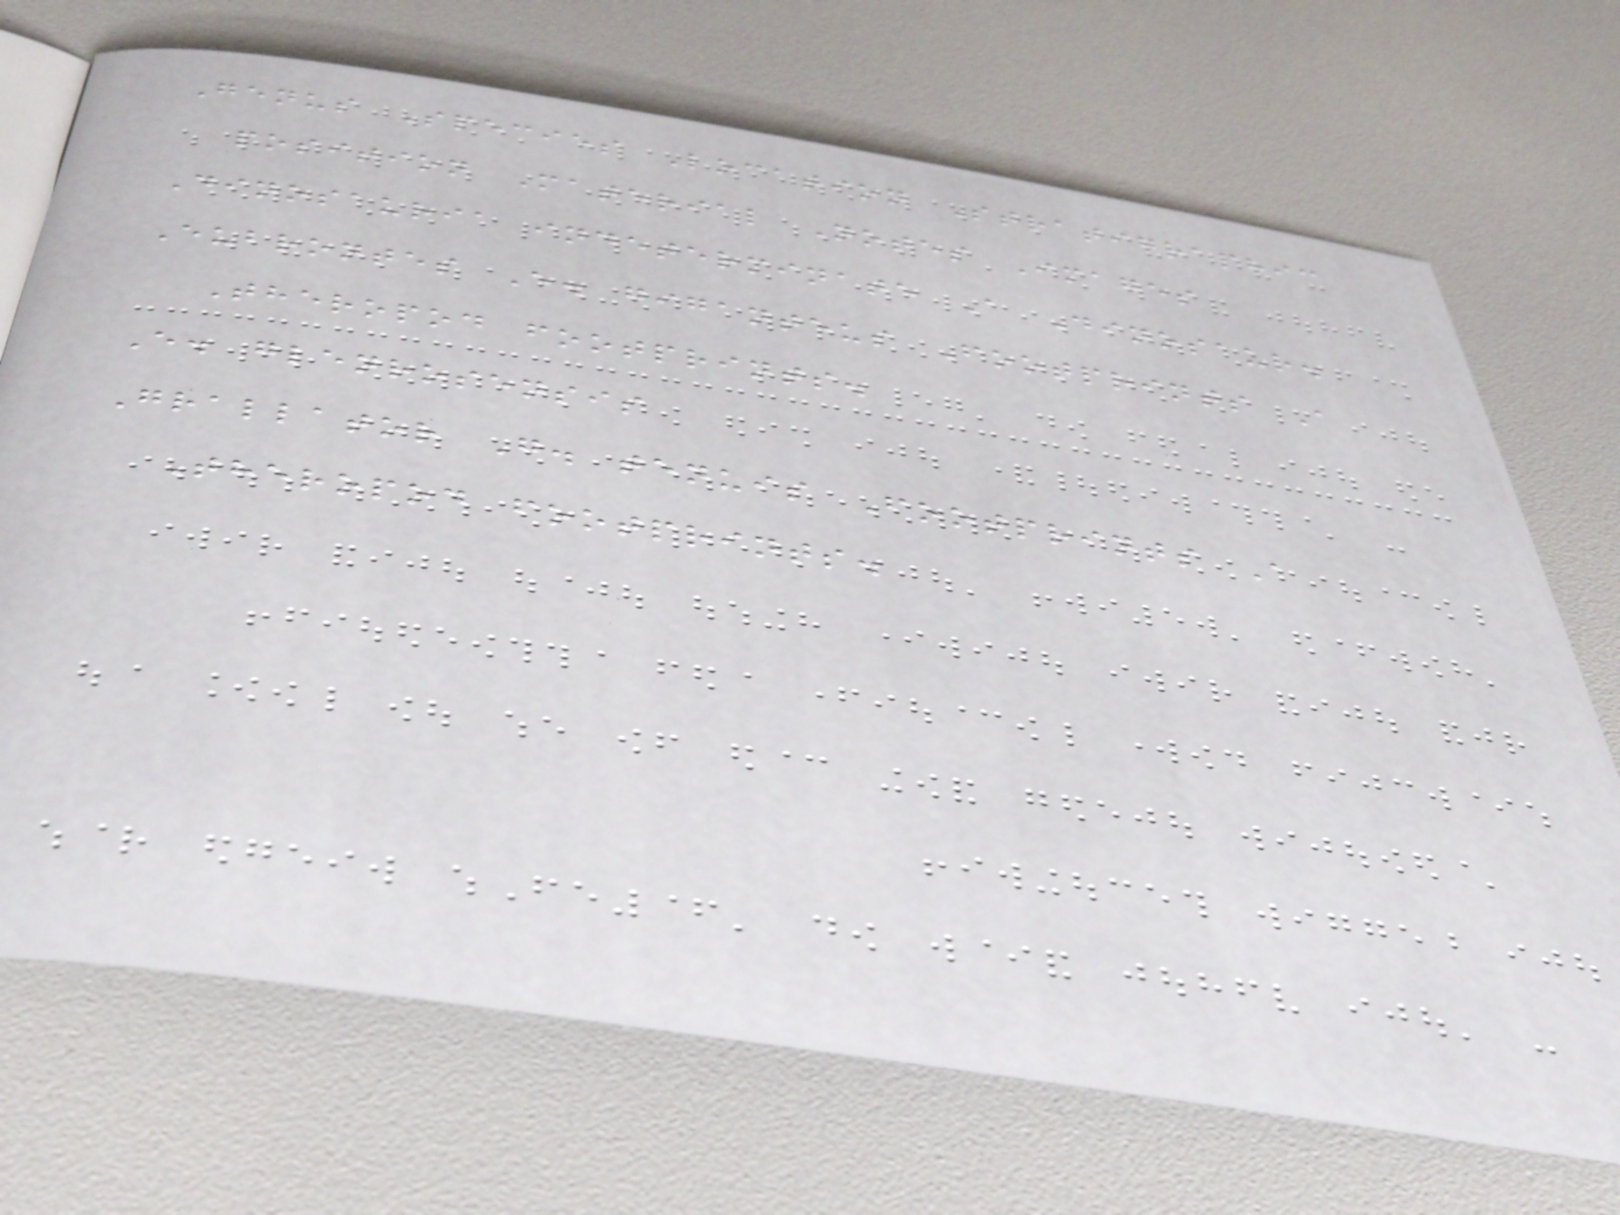Genus Species Location Stratigraphic
position Material Notes Images
Dinosauria indeterminate A Dinosaur.
Eubrontes E. giganteus Footprints A
Theropod footprints.
E. glenrosensis
Grallator G. tenuis Footprints A
Theropod footprints.
